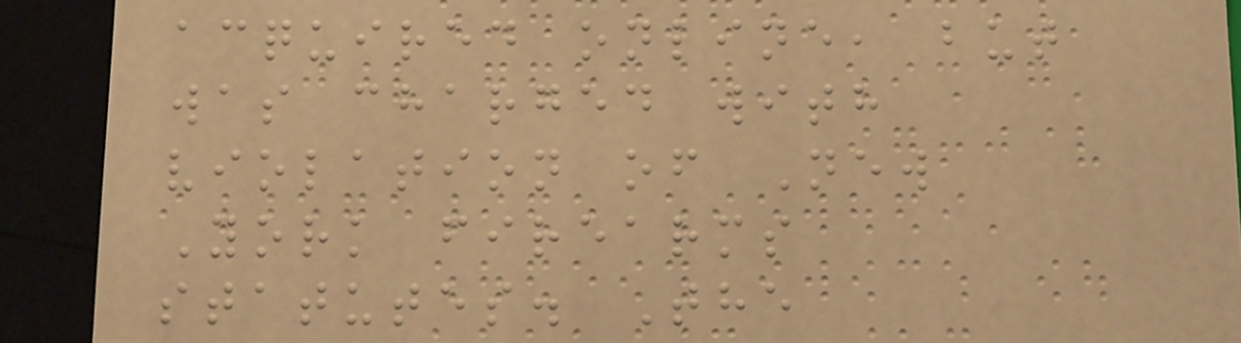acquired online, but
was charged with
violation of New
York firearms
statutes. The
